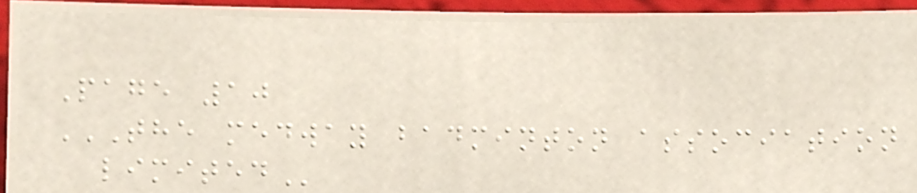Page 10
THE MEDWAY BADMINTON ASSOCIATION
LIMITED
